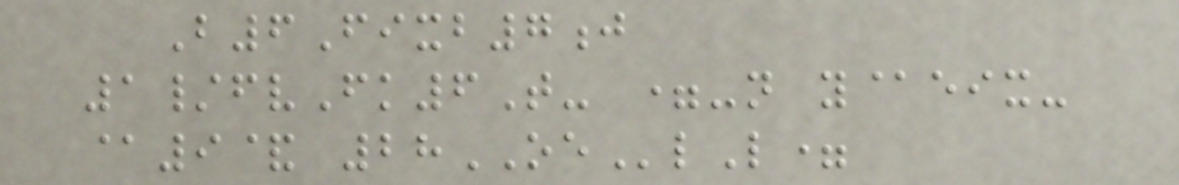B6Fixb7j
1/fvFk6T- =-n y@eix-
@9& 28OElL=
